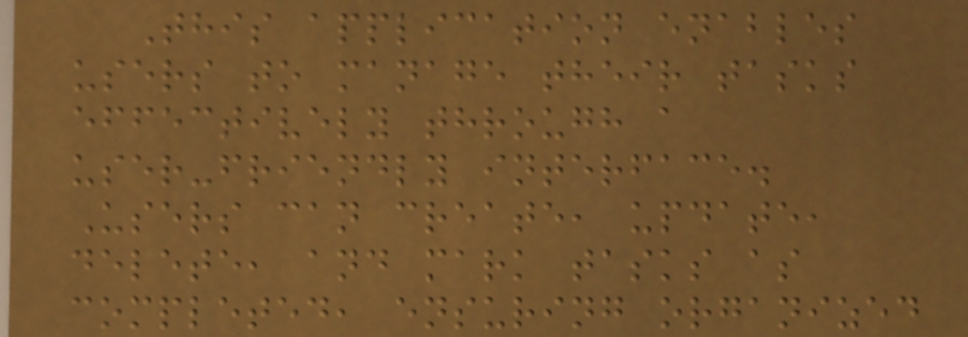This application enables
users to manage their tasks
effectively through a
user-friendly interface.
Users can create, update,
delete, and mark tasks as
completed, ensuring organized
